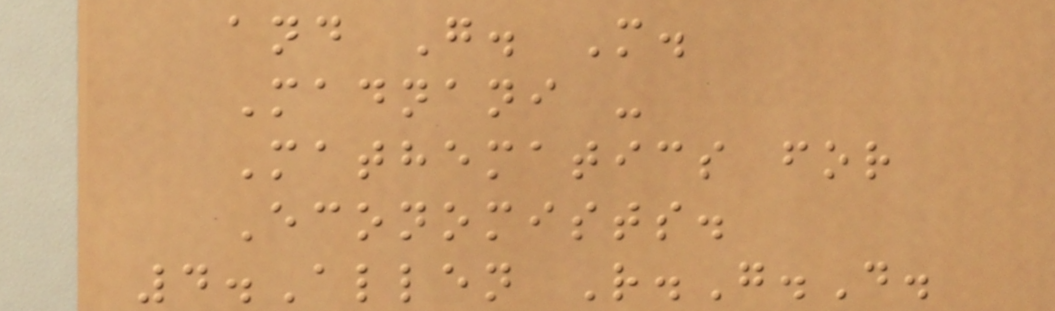and G. M.
Madnani -
Mathematics for
Economists.
4.Allen R.G.D.
